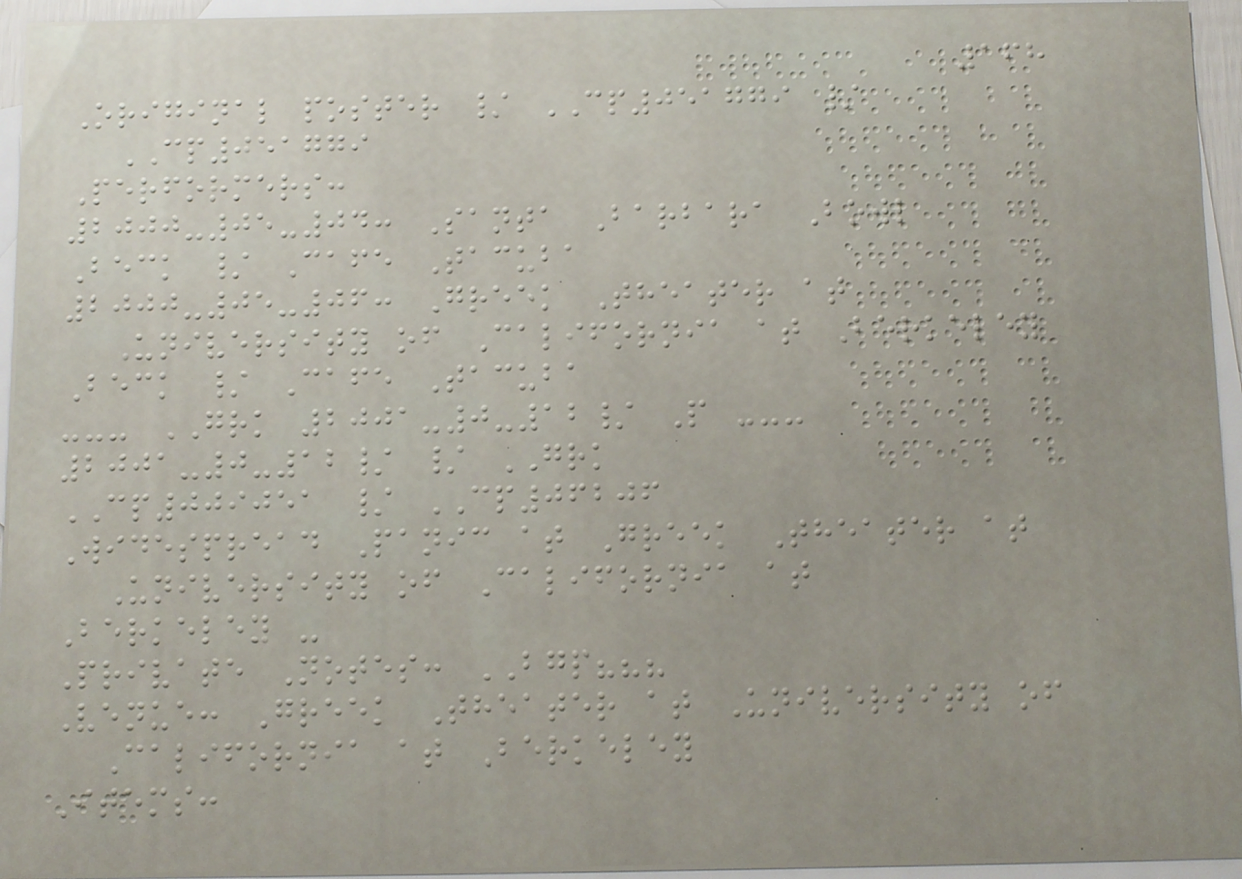168
Original poster / CP051779 /
CP051779
Performers:
2000-05-04: Santa Barbara Bowl
Beck / Cafe Tacuba
2000-05-06: Greek Theater at
University of California at Berkeley
Beck / Cafe Tacuba
--- GRK 2001-0-12/ P ---
2001-0-12/ / GRK
CP009051 / CP06206
Widespread Panic at Greek Theater at
University of California at
Berkeley -
Private Notes: BGP???
Venue: Greek Theater at University of
California at Berkeley
Items:
